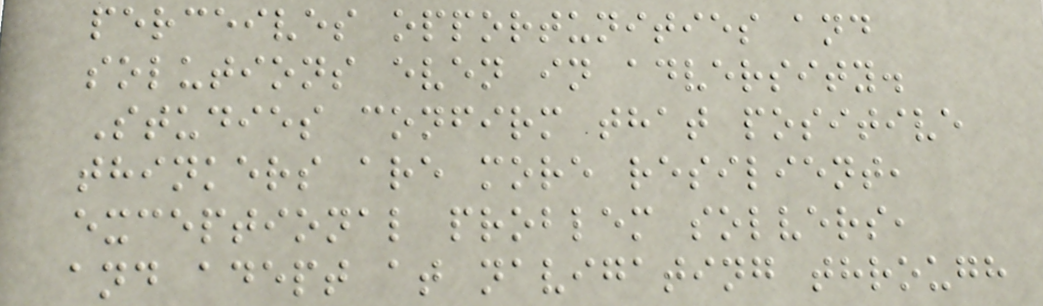perceives opportunities and
solutions even in adversity.
Studies confirm that positive
thinkers are more resilient,
exceptional problem solvers,
and adept at navigating through
